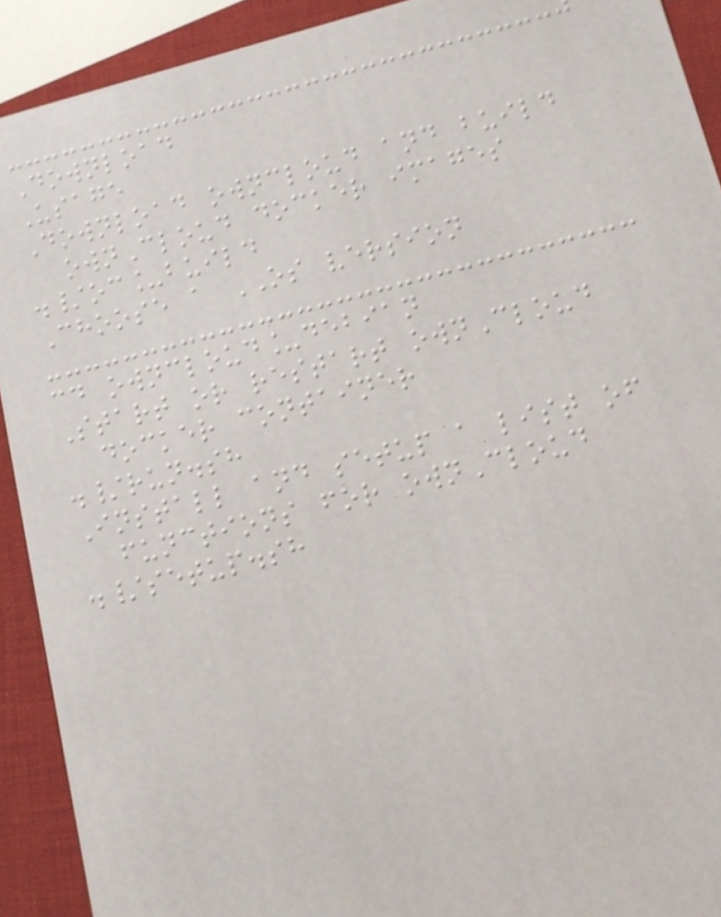Download
Usage
Download owncloud and build
ownCloud docker images
./oc_build
Choose a OS version
cd owncloud_debian
Start or restart ownCloud
docker container
./run.sh
Install and setup a list of
functions for ownCloud
./setup.sh
